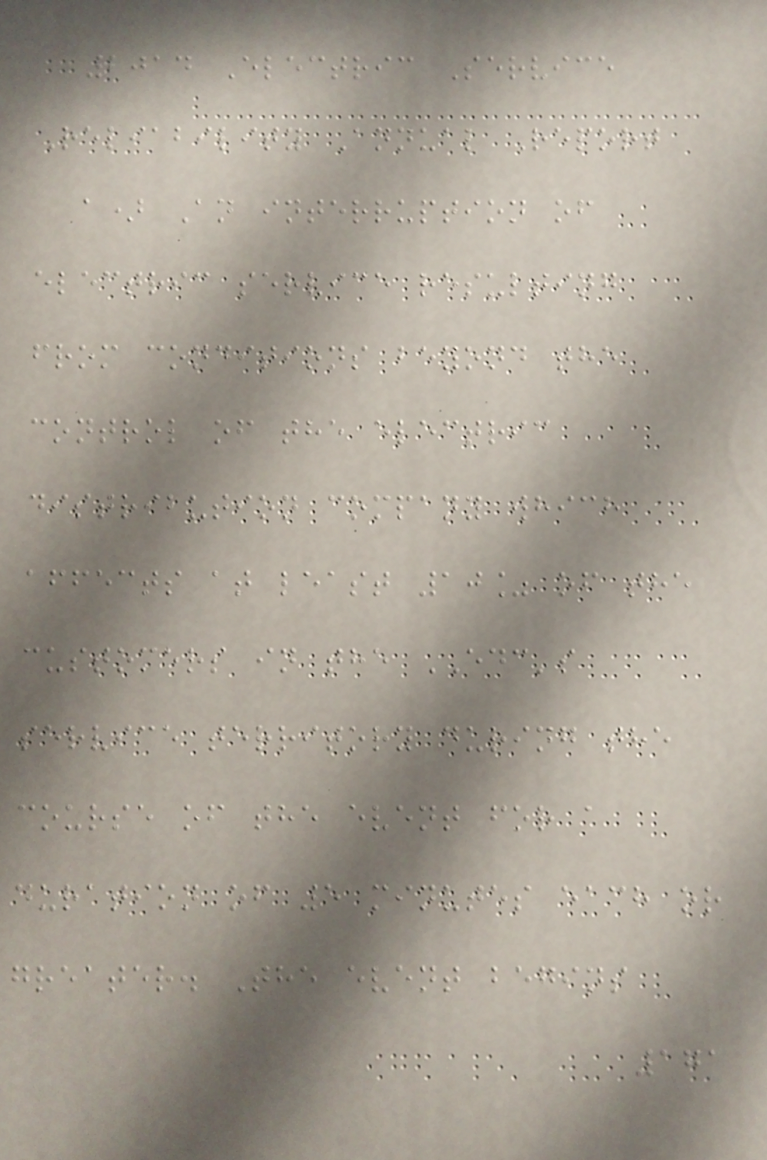2014 Electric Service
Reliability Annual Report
a) An interruption of
electric service resulting
from conditions beyond the
control of the electric
distribution company which
affects at least 10% of the
customers in the EDC's
service territory during the
course of the event for a
duration of 5 minutes each or
greater. The event begins
171
